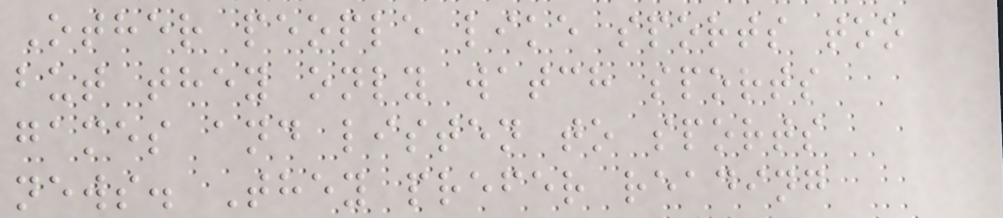Other people like sports too
but they only watch sports
games and listen to sports
news. They prefer reading
